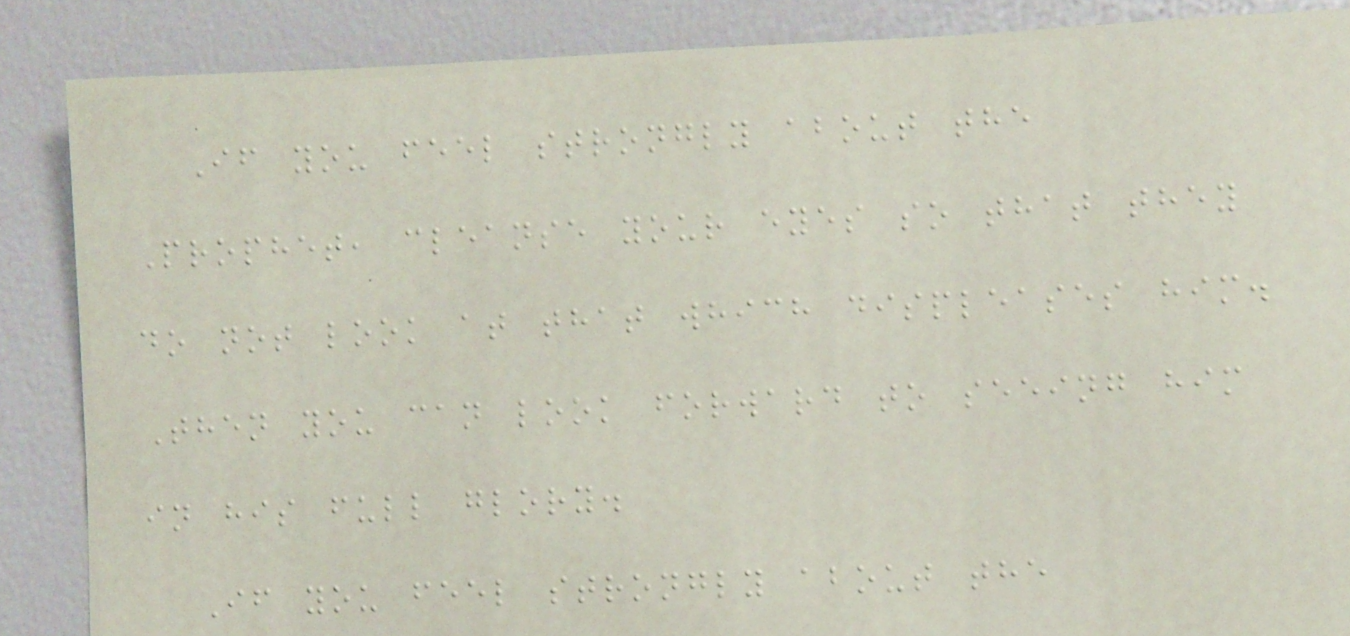If you feel strongly about the
Prophet, cleanse your eyes so that they
do not look at that which displeases him.
Then you can look forward to seeing him
in his full glory.
If you feel strongly about the
